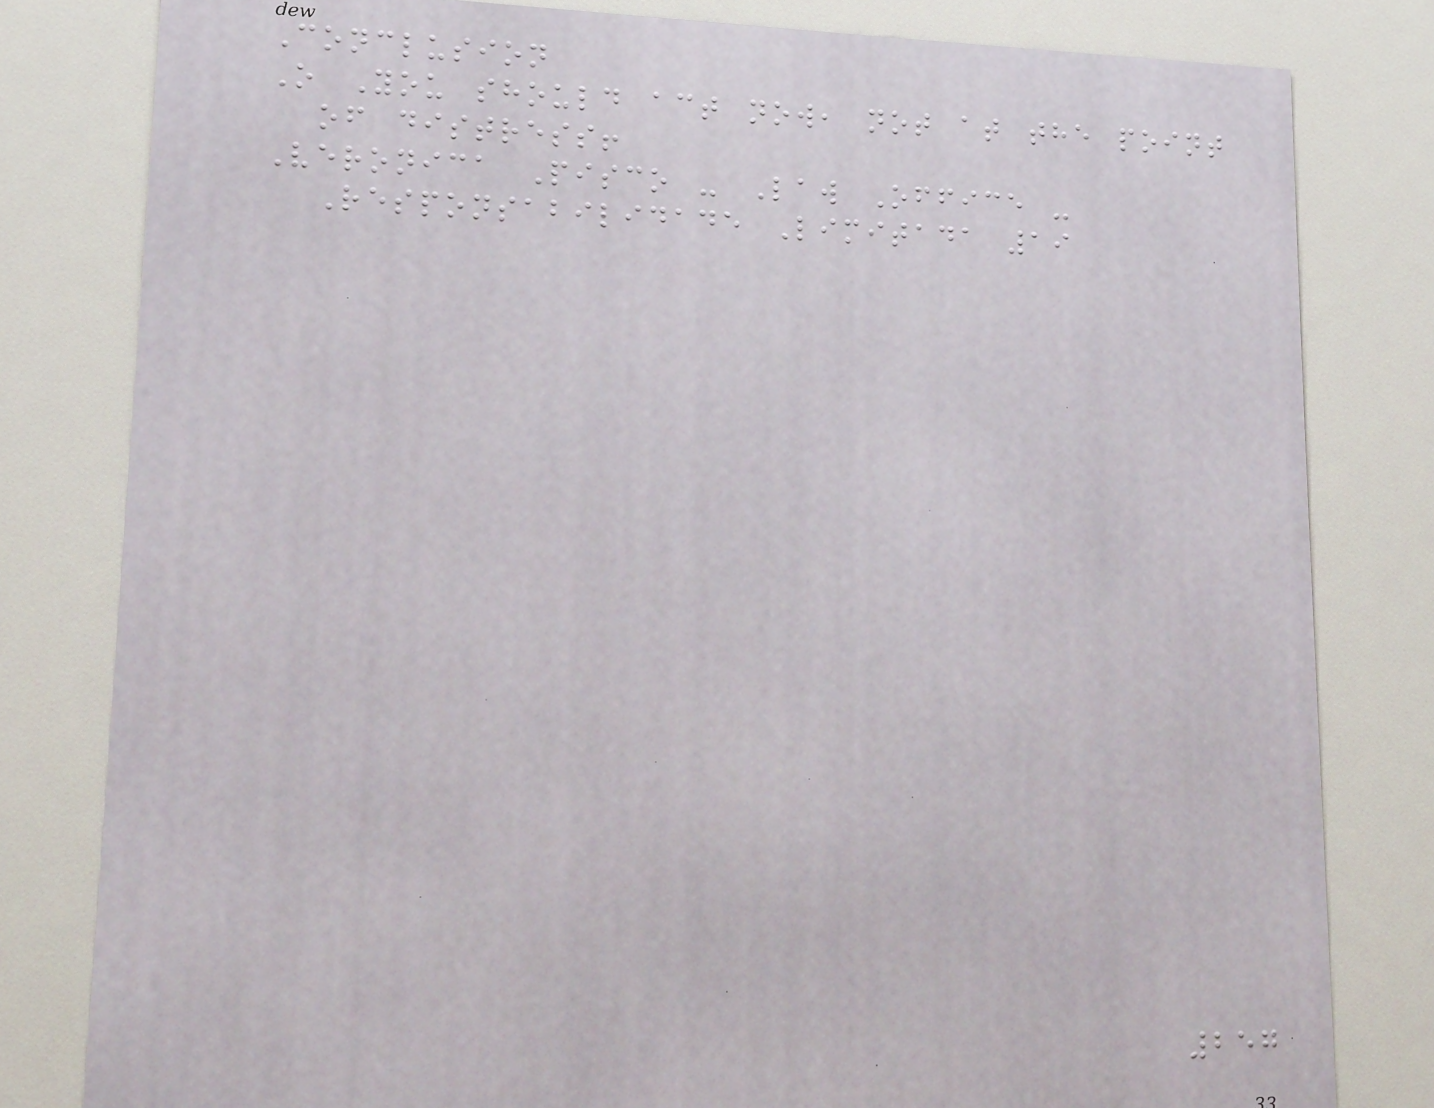Conclusion
O You should act now, not at the point
of distress!
Veronica Pisco - Law Office -
Responsabilidade Limitada 19
257
